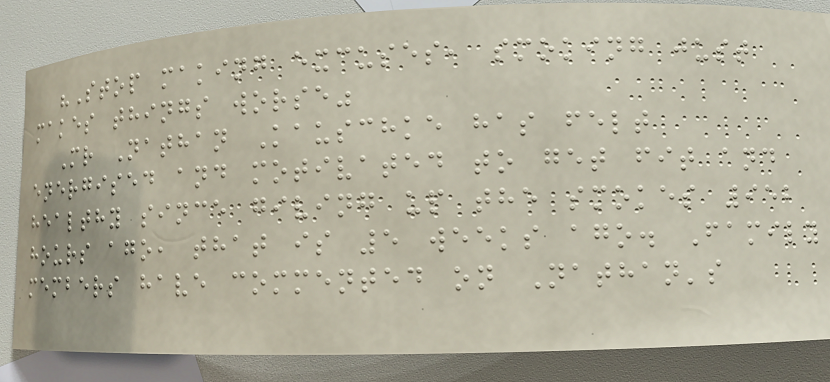"Stop making excuses, smoking just
makes things worse"
Mr Nathan Kauschke has felt
energised and motivated to get fit and
healthy since giving up the smokes 952
hours ago, that is 5 weeks ago. Family
members have commented on Nathan's
